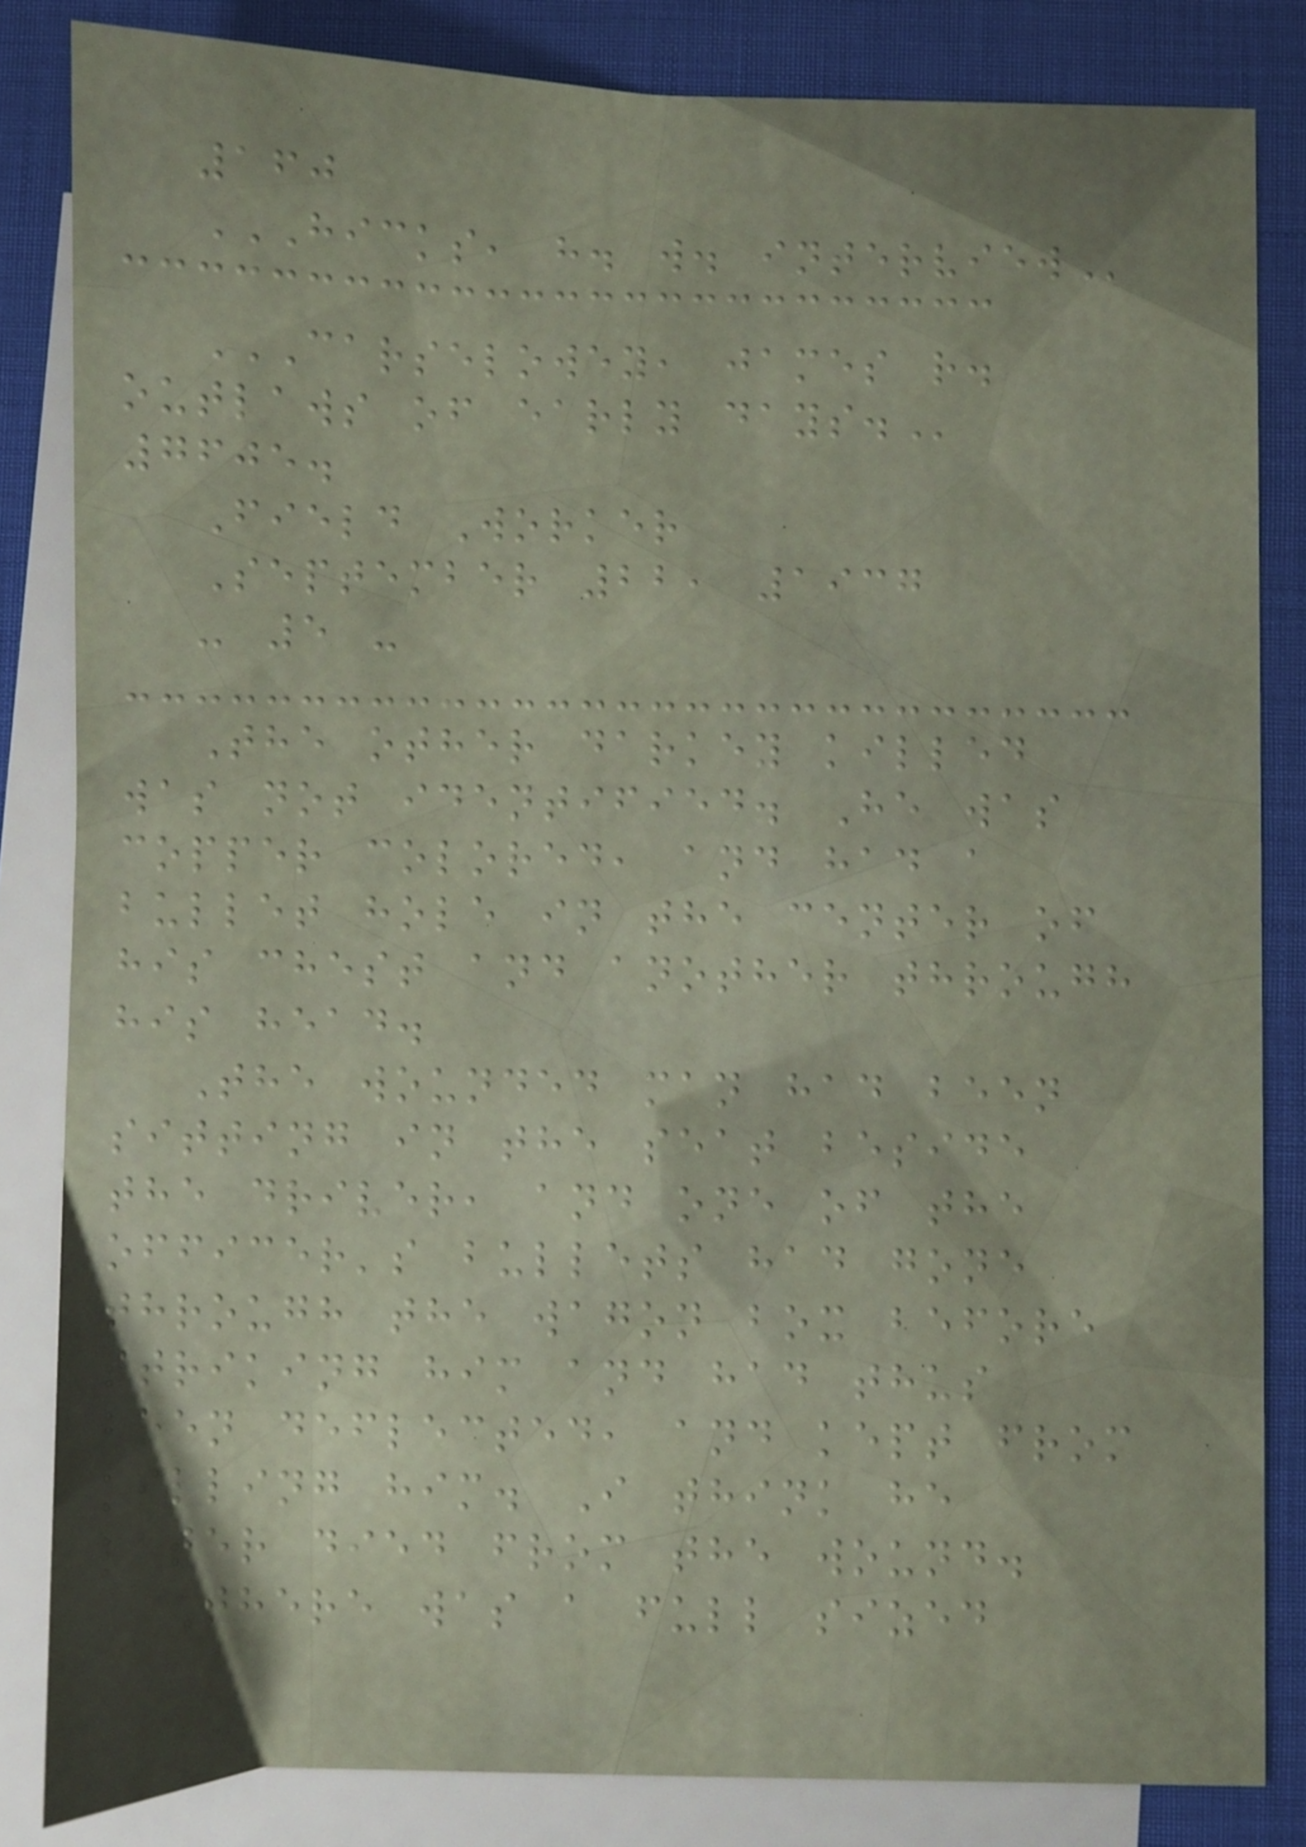160
HICKS, H. W. INTERVIEW
CARSELOWEY, JAMES R.
OUTLAWS OF EARLY DAYS.
7605.
Field Worker
September 22, 1937
- 5 -
The other darkey killed
was not identified. He was
copper colored, and had a
bullet hole in the center of
his chest and another through
his head.
The wounded man had been
sitting in the seat beside
the driver, and one of the
officer's bullets had gone
through the wagon box before
striking him and had thus
been deflected, and kept from
killing him. I think he
later died from the wound.
There was a full sized
